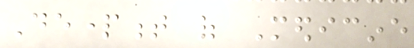Department of Medicine
